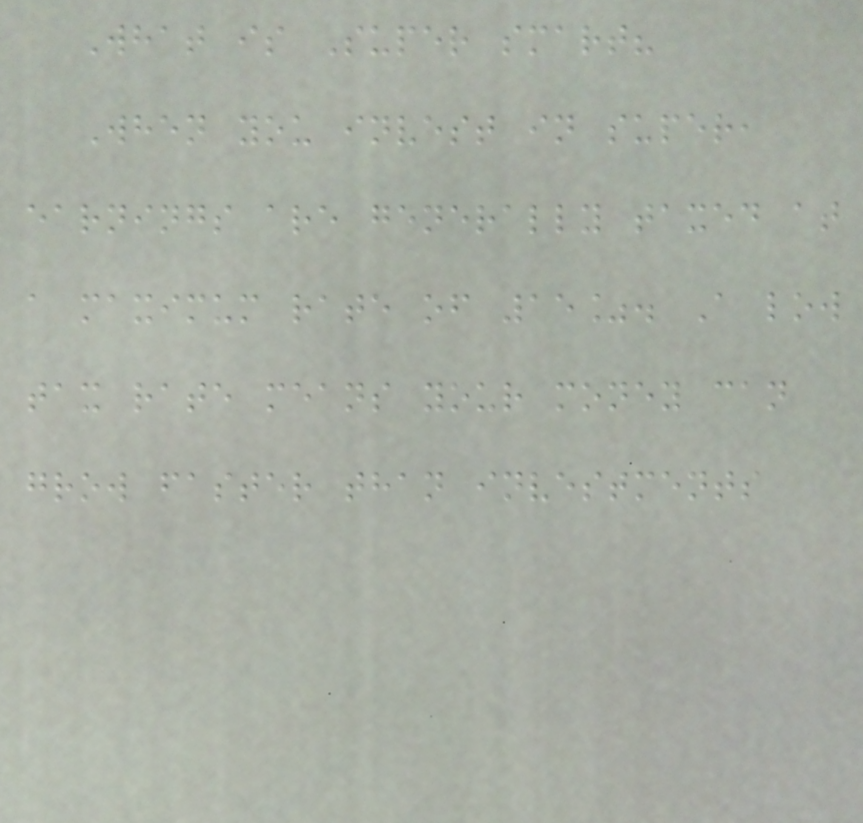What is Super smart?
When you invest in super,
earnings are generally taxed at
a maximum rate of 15%. A low
tax rate means your money can
grow faster than investments
